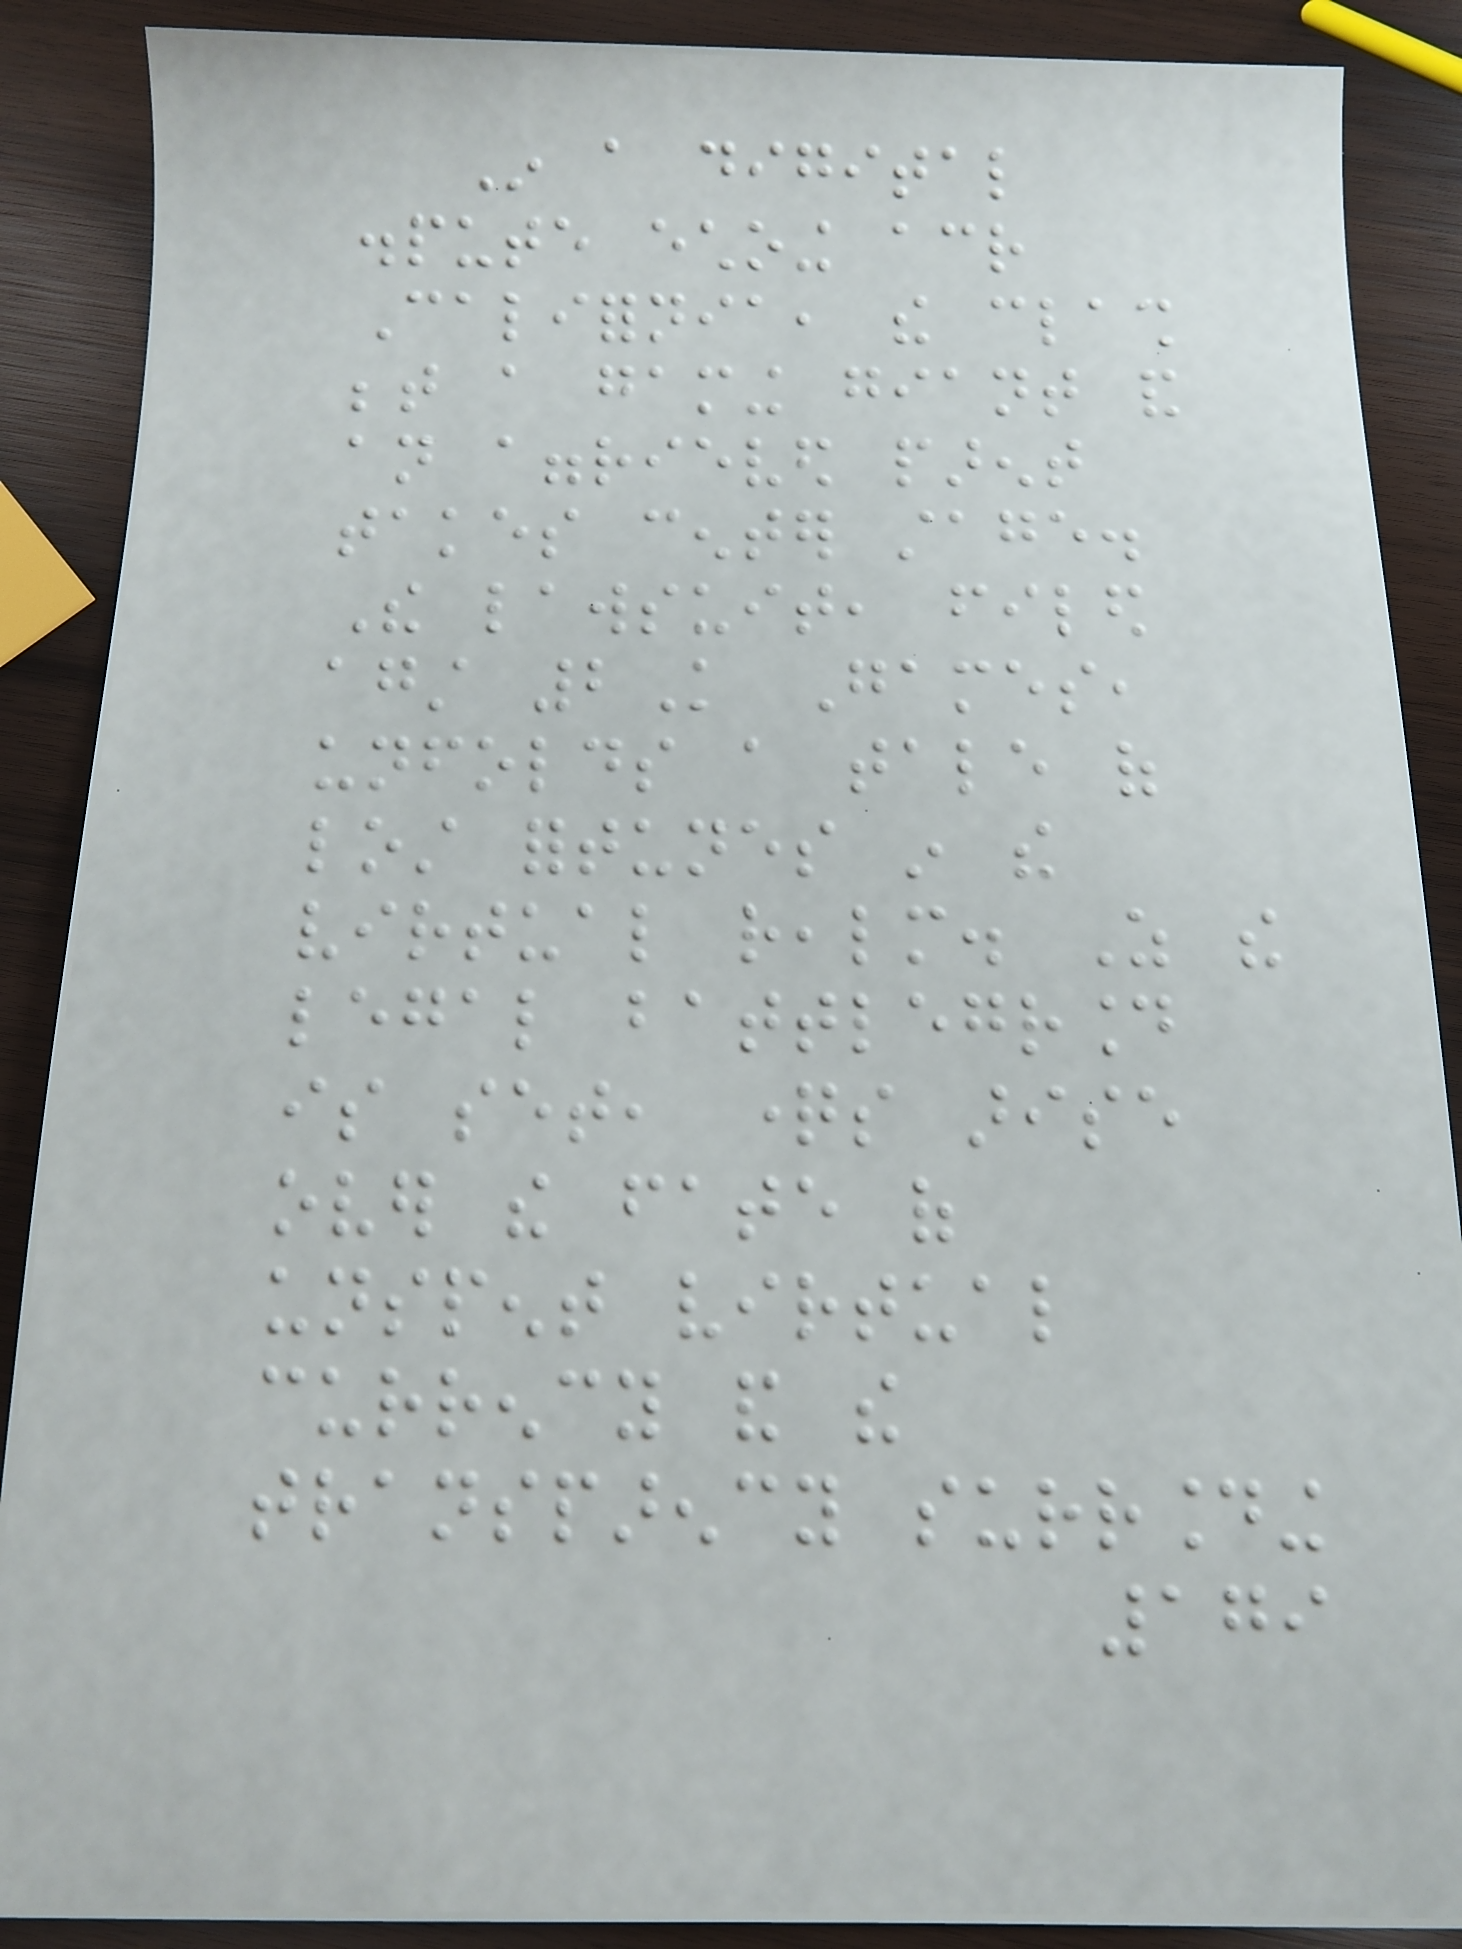In a digital
dispute echoing across
California, the clash
between a gaming giant and
an aggrieved parent
takes center stage.
The lawsuit, filed
against 2K Games,
unfolds a tale of
lost fortunes in the
virtual realm. As the
legal battleground
is set, questions arise
over the fate of
unspent virtual
currency and the
transparency surrounding
179
